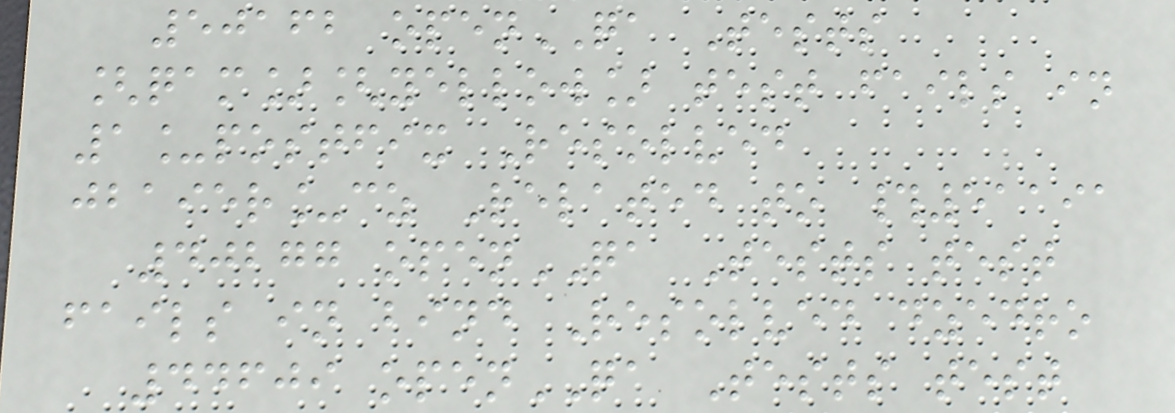50162 openQA Tests
[qam][yellow] test fails in
1_postfix Resolved
jbaier_cz Related to #51191
40277 openQA Tests test
fails in bind Resolved dzedro
44609 openQA Tests test
